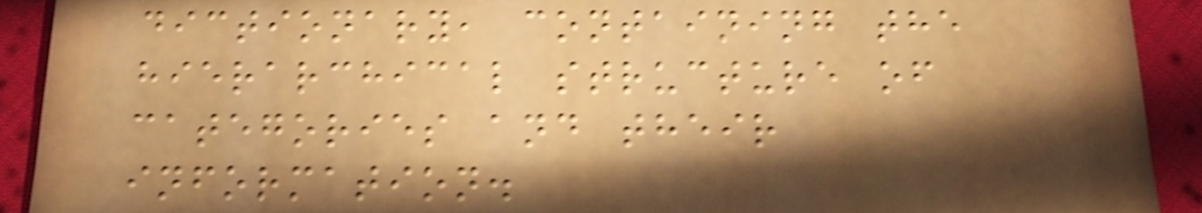dictionary, containing the
hierarchical structure of
categories and their
information.
